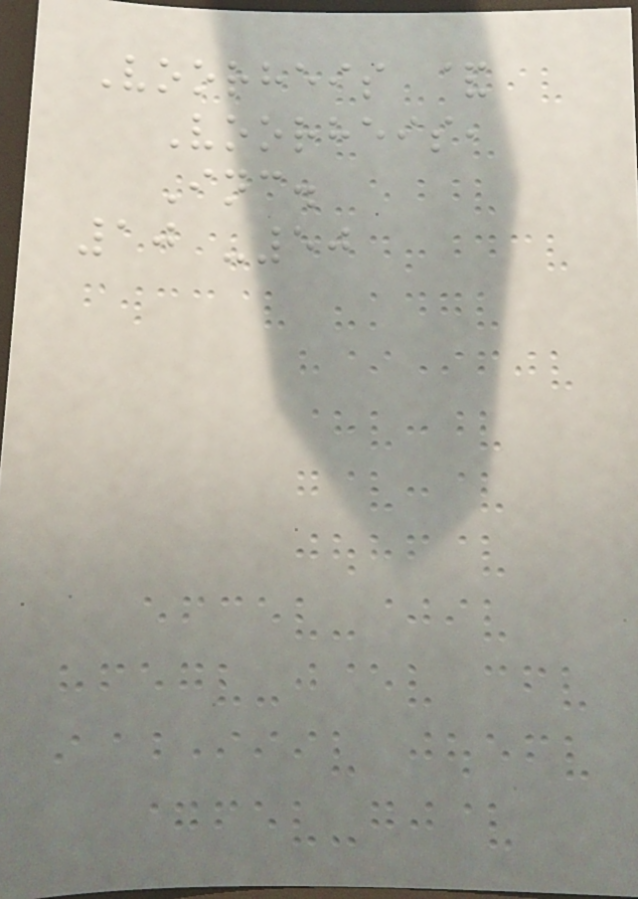Voorheis &
Voorheis,
Inc.
10 -50
